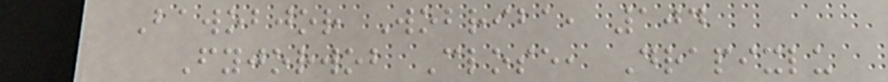Bawobjor Wobriba, 104
Fyjorwob Close, Drapixlu
